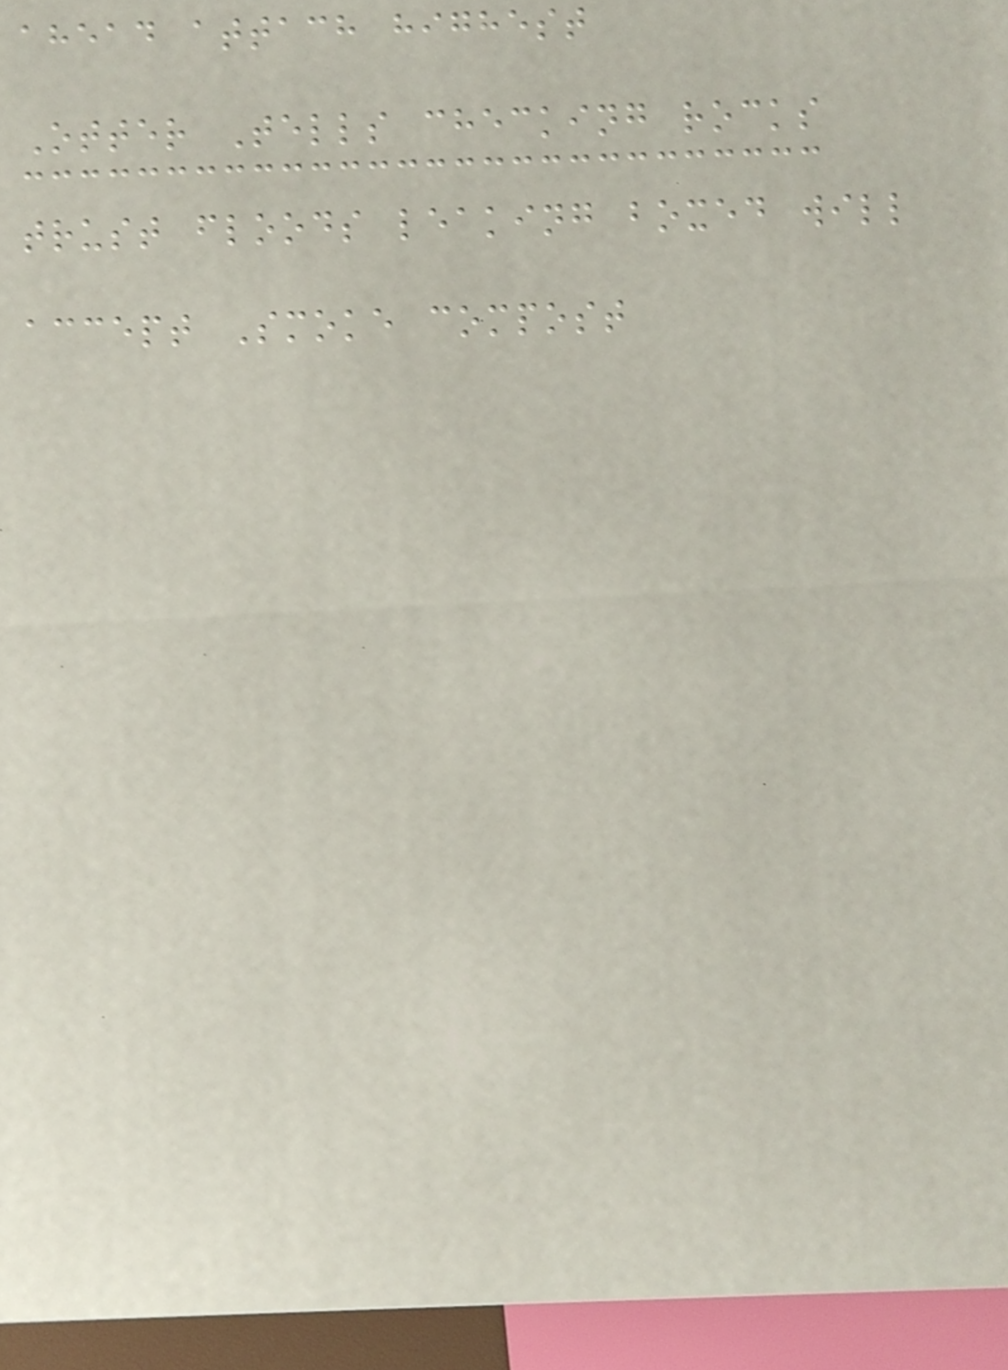ahead attach highest
Otter Tells checking rocks
trust floods leaking boxed will
accept Smoke compost
